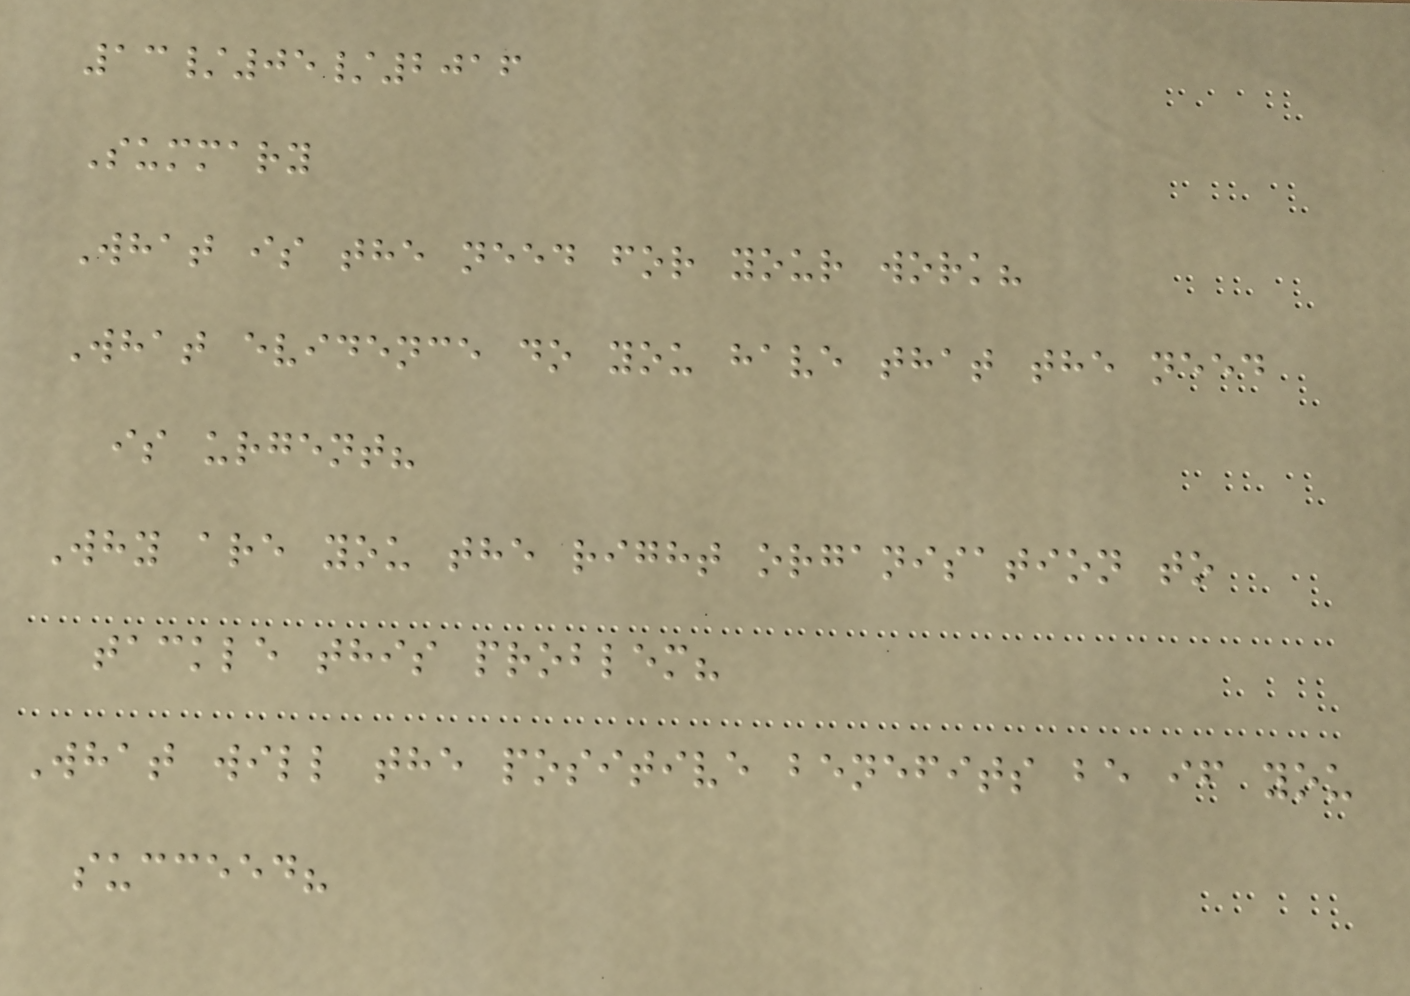13/05/2016
Summary
What is the need for your work?
What evidence do you have that the need
is urgent?
Why are you the right organisation to
tackle this problem?
What will the positive benefits be if you
succeed?
